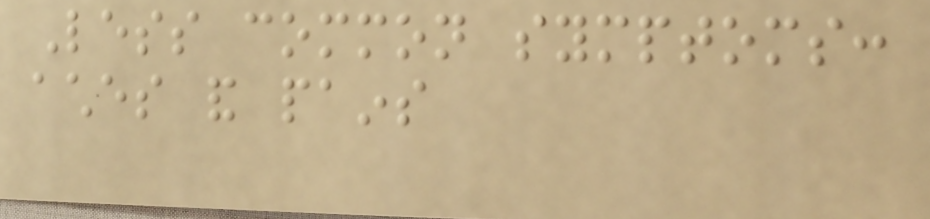Less common symptoms:
aches and pains
